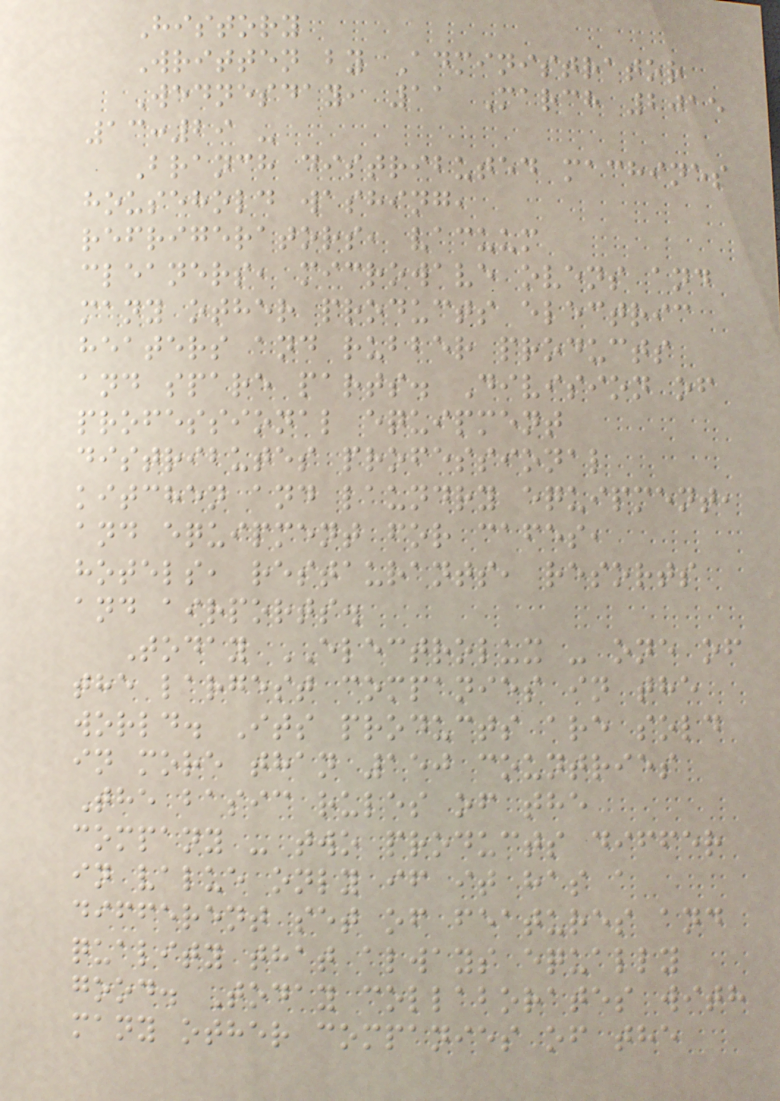History
Written by Administrator
Wednesday, 11 March 2015
13:29 -
Branch distributed machines
household washing,
refrigerators, vacuum
cleaners, microwave ovens and
many other products electric
heaters and rubber products
and spare parts. Division of
professional equipment
distributes professional
kitchen and laundry equipment,
and equipment for cafes,
hotels, restaurants, resorts
and airports.
Today ELECTROLUX - one of
the largest companies in the
world. Its products are sold
in more than 150 countries
The basic rules of the
company - two products differ
in value only if it has a
different set of features and
quality that always equally
good. Today collaborates with
many other companies of the
